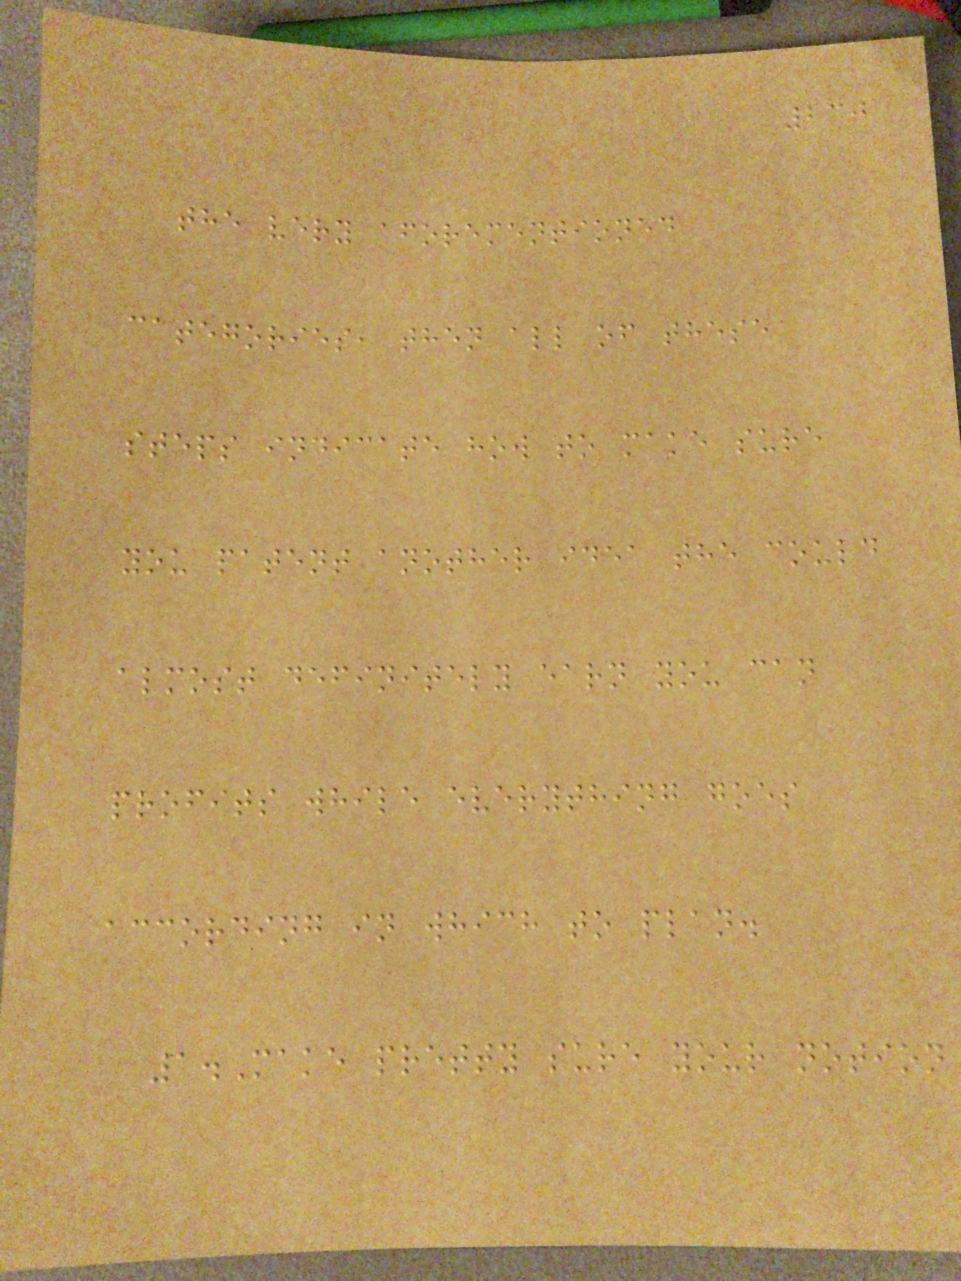230
the very aforementioned
categories, then all of these
steps indicate how to make sure
you patent another idea the could
almost definitely earn you can
profits while everything goes
according in which to plan.
1.Make pretty sure your notion
